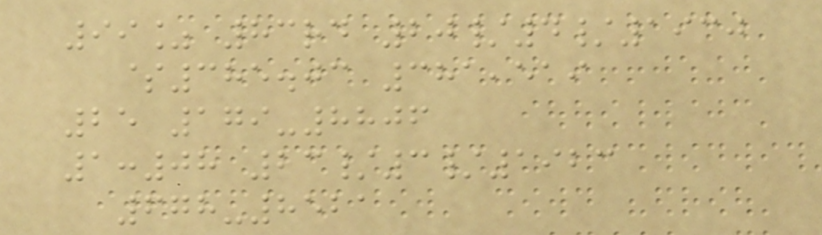99% 83rd 20/4/1930
$385.03 381,519
25 179-8806
1:08 23/3/1923
678-8521
